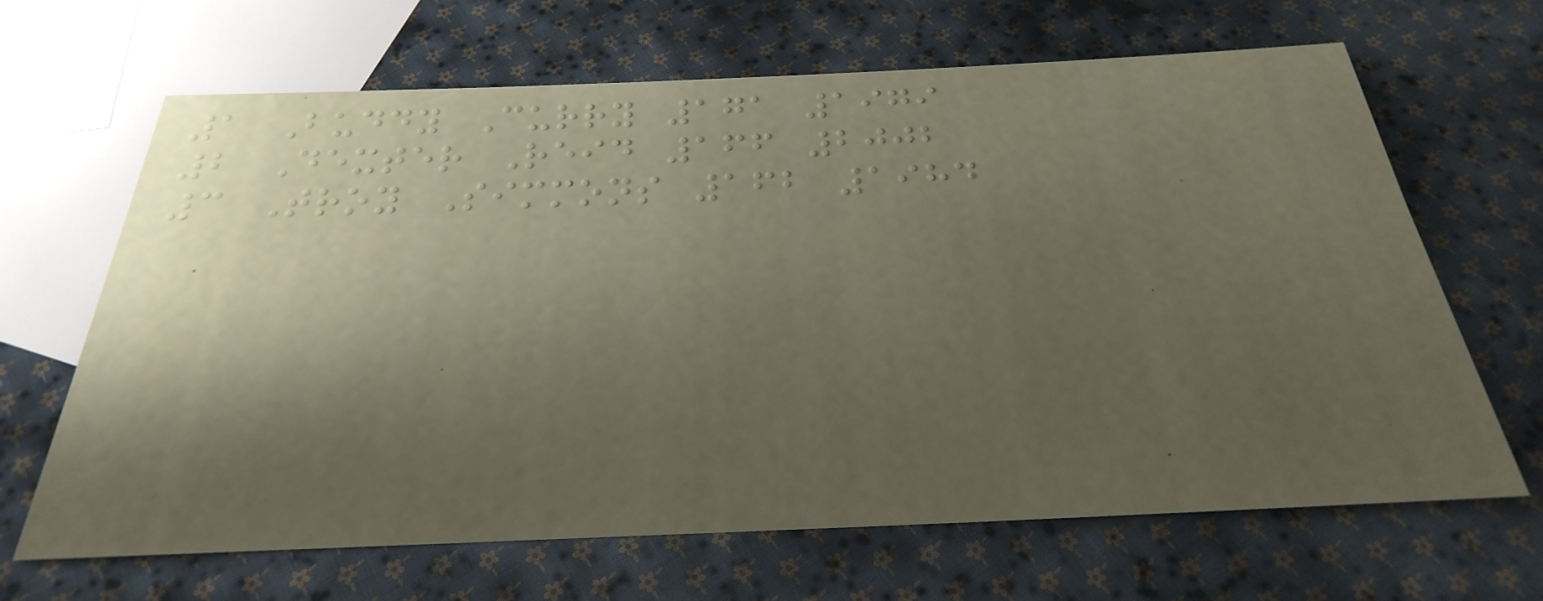1 Buddy Curry 171 1979
2 Dexter Reid 166 2002
3 Troy Simmons 162 1984
